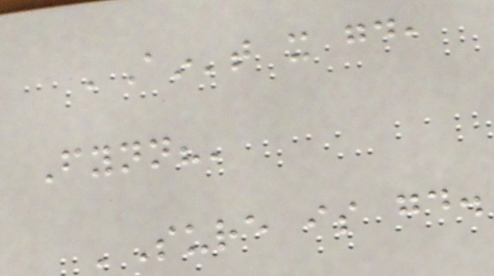'Ain't it good,
Fynn?'
'Sure is good.
